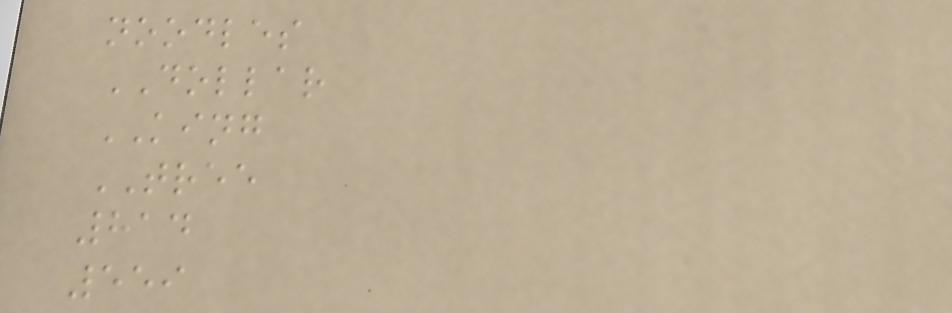noodles
DOLLAR
KING
TREE
814
559
